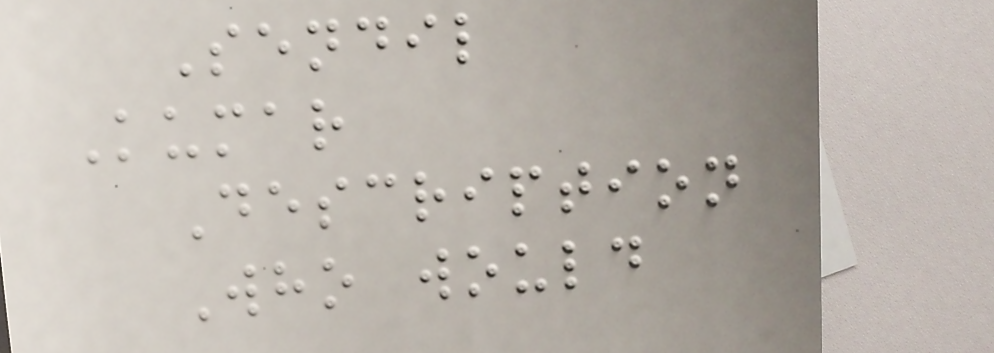Sendil
Kumar
Description
Who would
